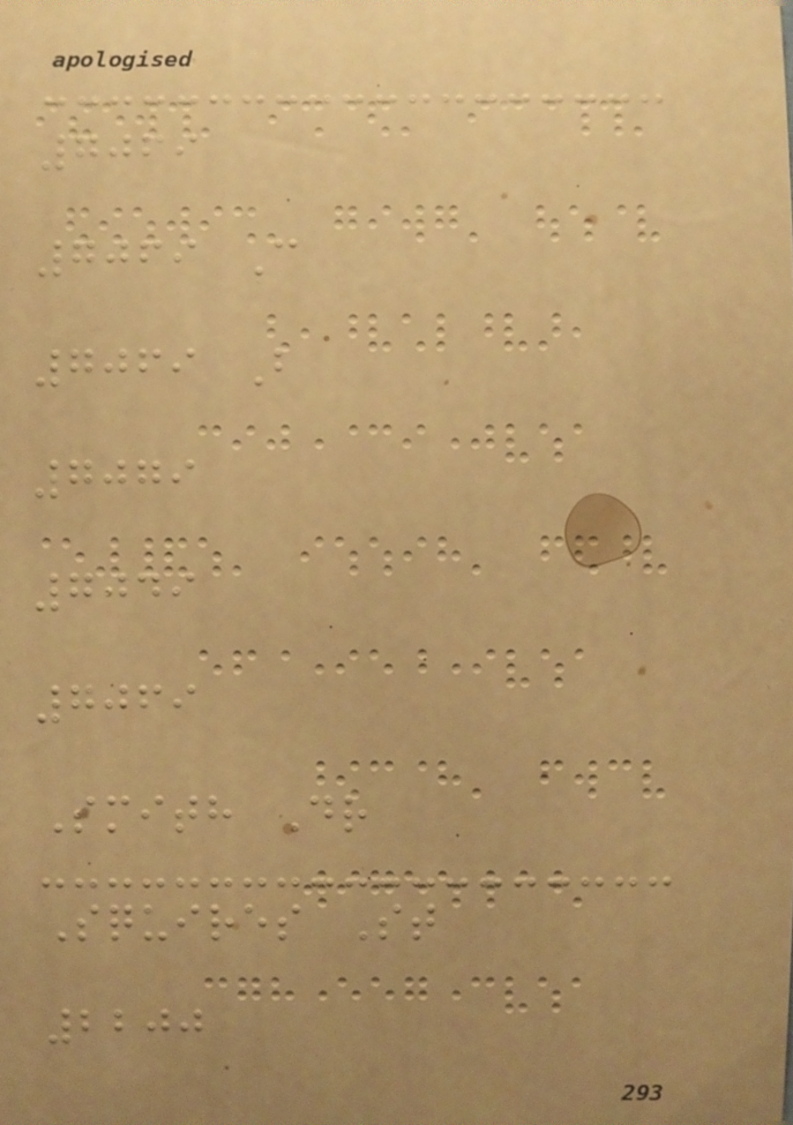7069
7069 C
7069 B
7079
7049
7069
Smith Dr
Squires St
2200
